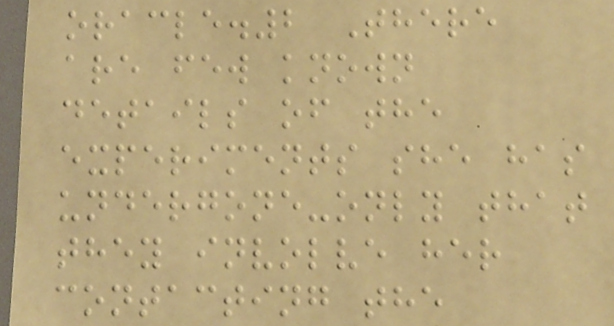oracle.2 There
are few known
details of the
experiments she has
undergone-only that
they involve her
contacting the
